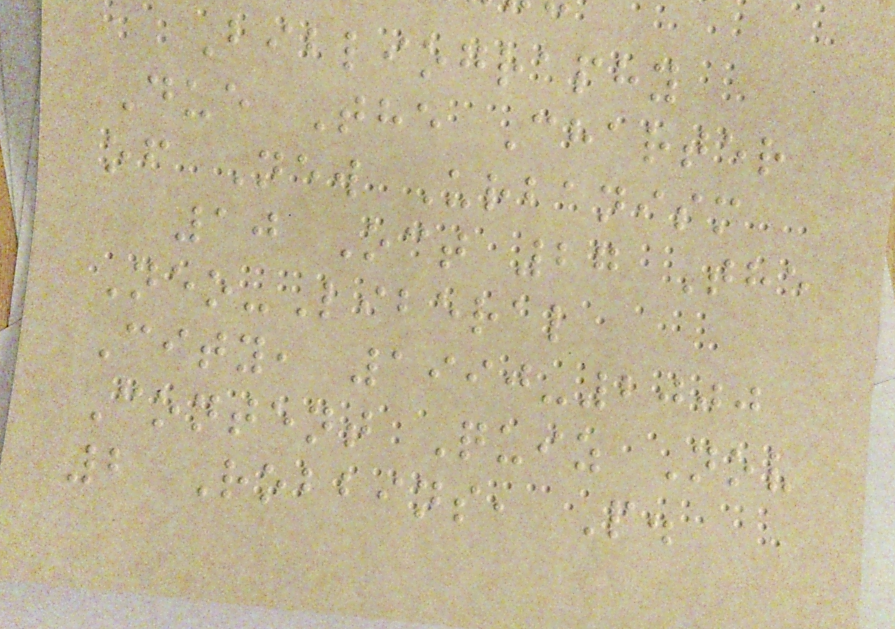Bibliography
Due The Charter
of New Urbanism
10 Oct 27 The
Neo-Liberal
City, 1990-2000
Content Quiz Nov
2 Robbins, P.
